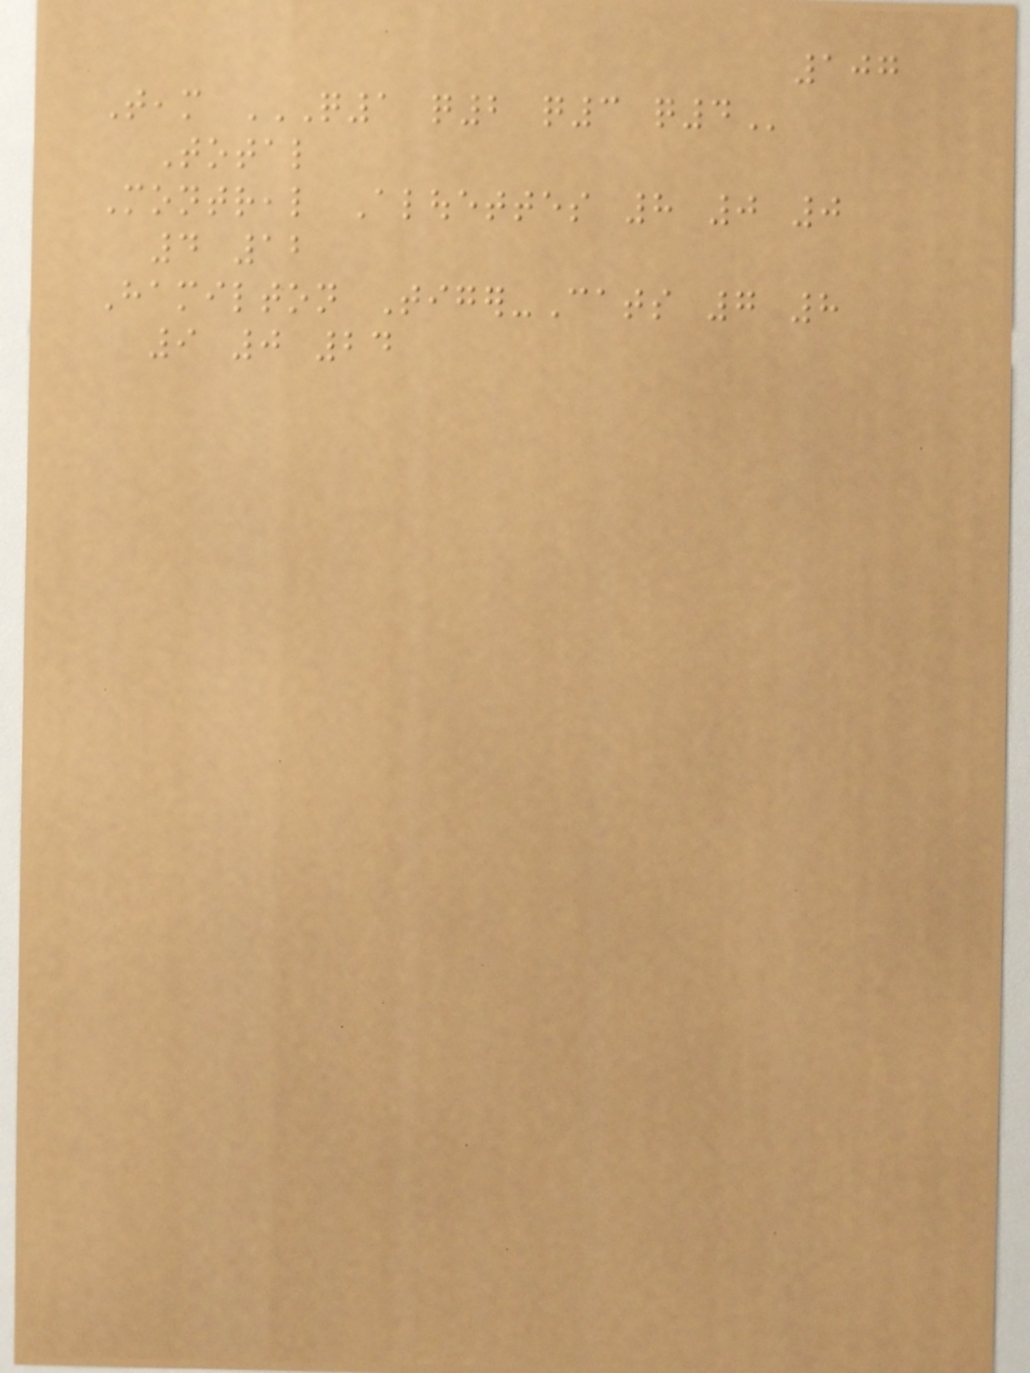107
Team Q1 Q2 Q3 Q4
Total
Montreal Alouettes 8 0 0
4 12
Hamilton Tiger-Cats 7 8
9 0 24
